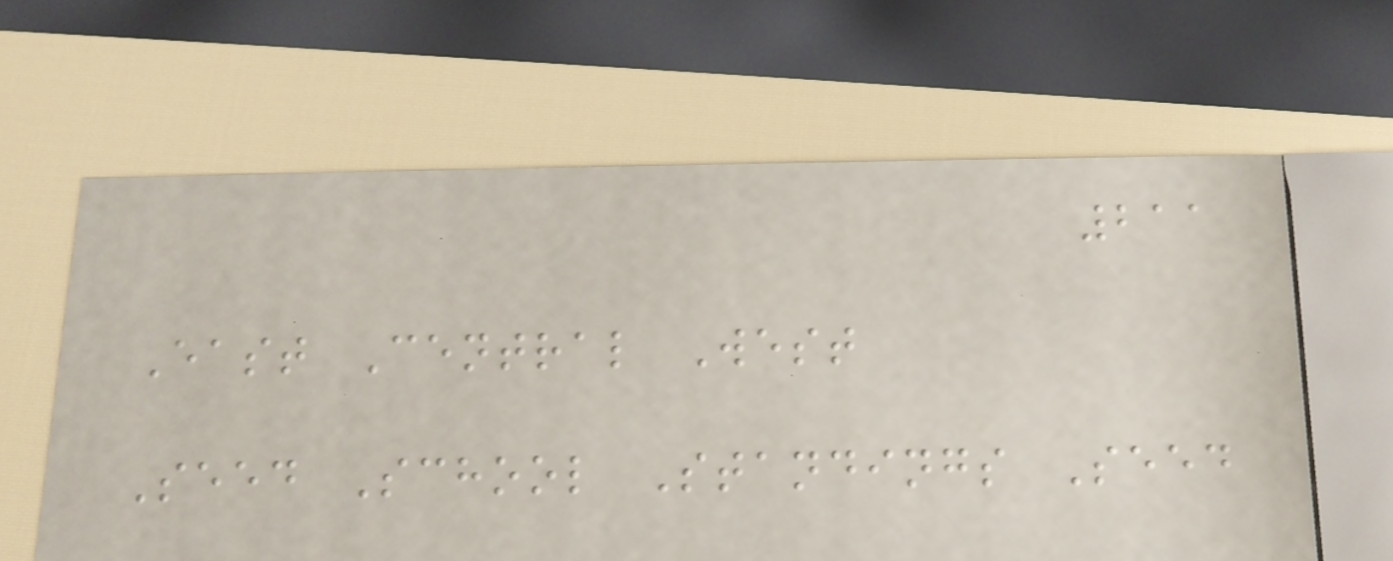211
East Central West
Seed School Standings Seed
